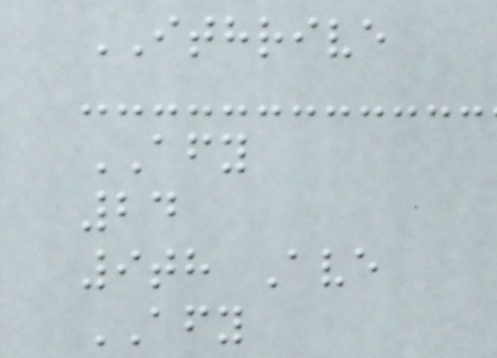ITHRIVE
AFY
24
9th Ave
AFY
